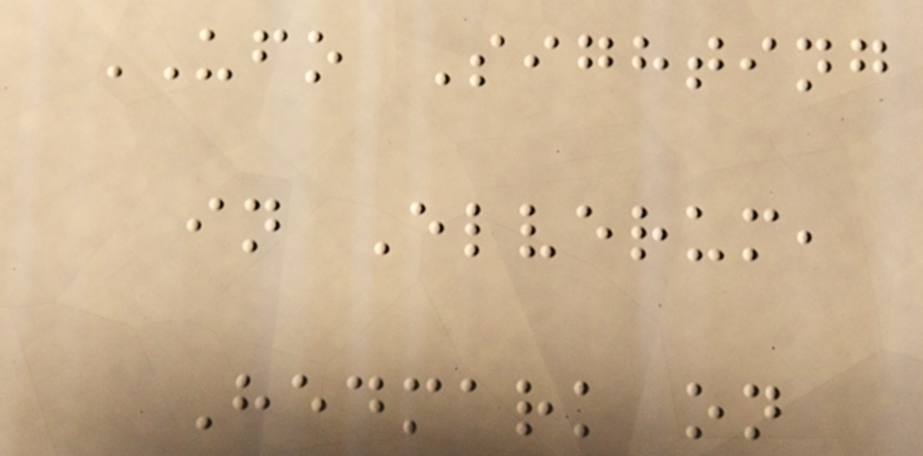UFO Sighting
in Elverum,
Hedmark on
